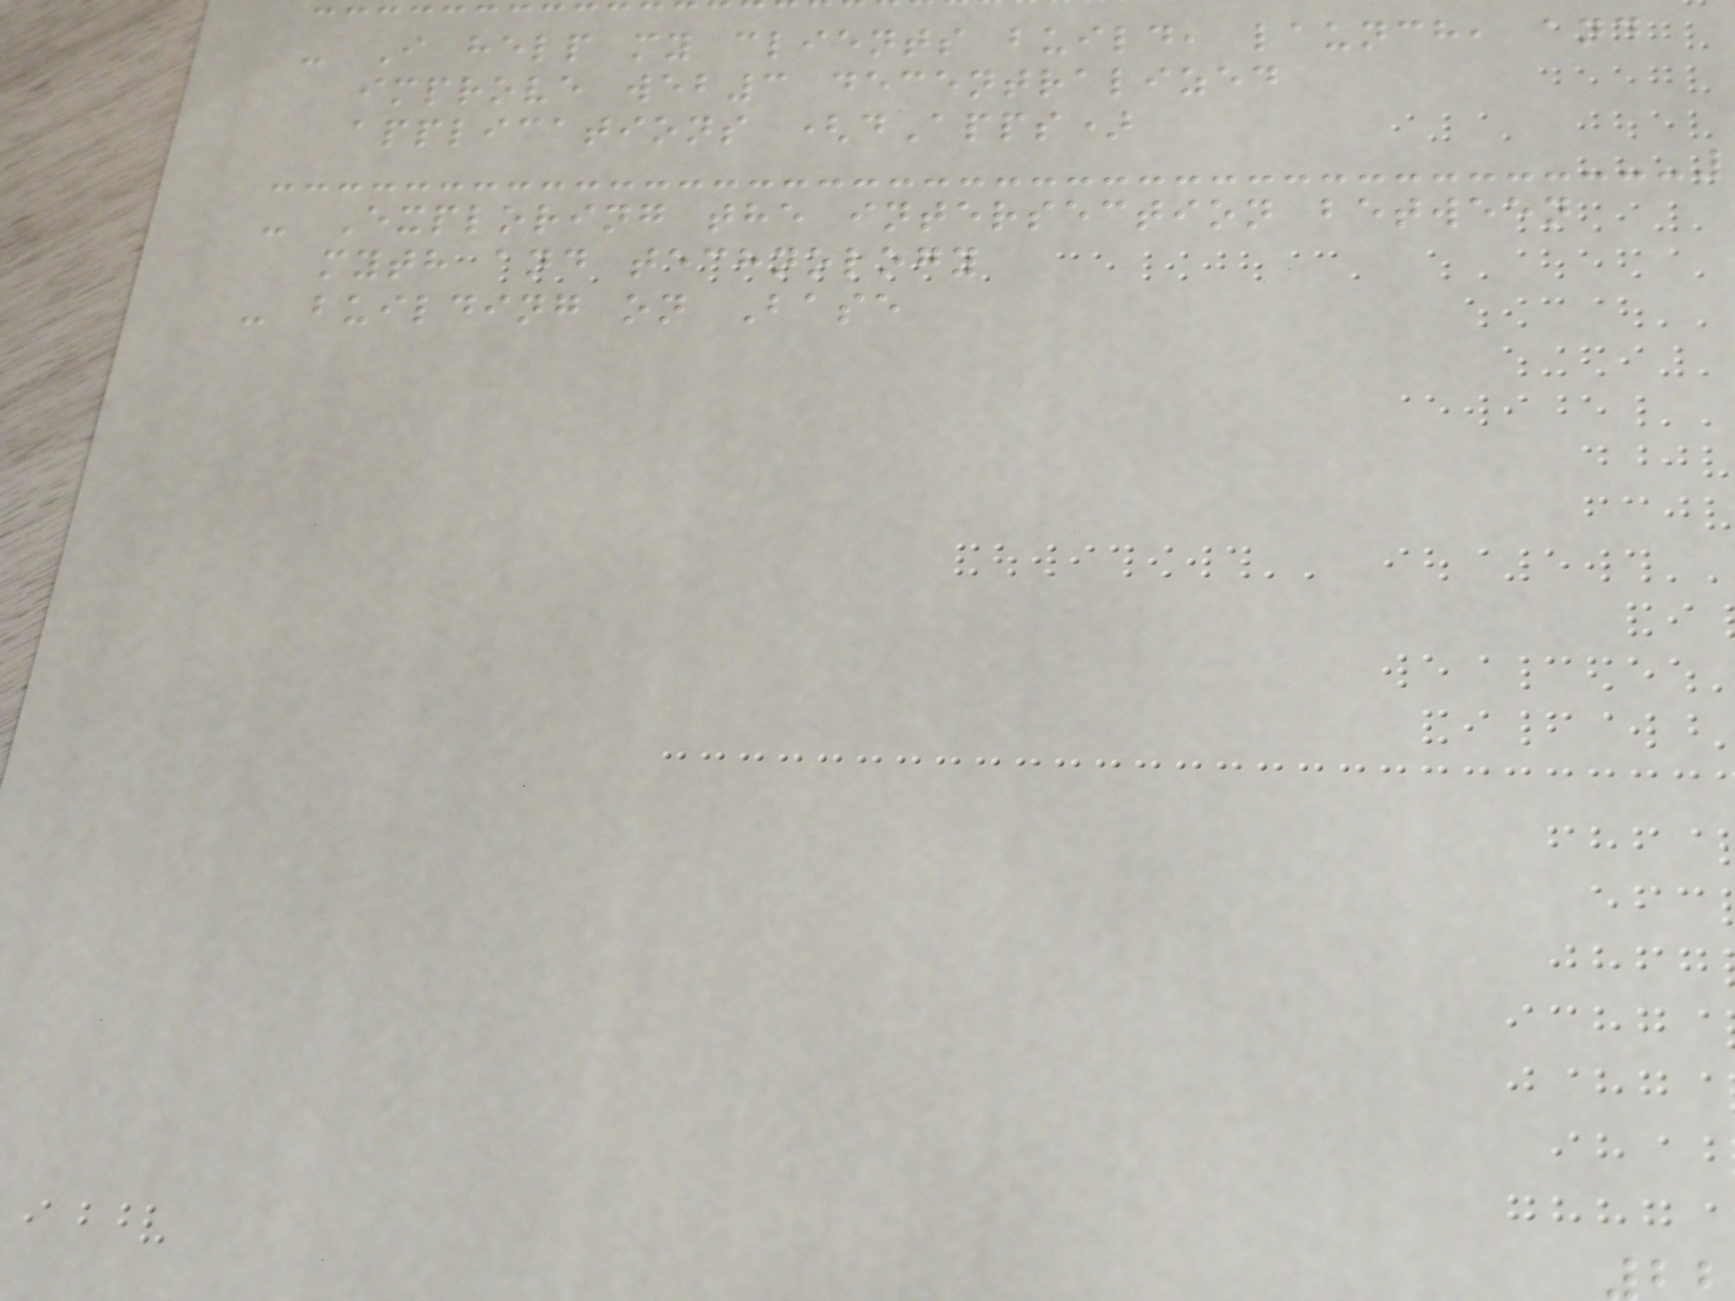- I help my clients build, launch, and
improve web3 decentralized
applications (dApps)
- Exploring the intersection between
myth and technology
- building on Base
